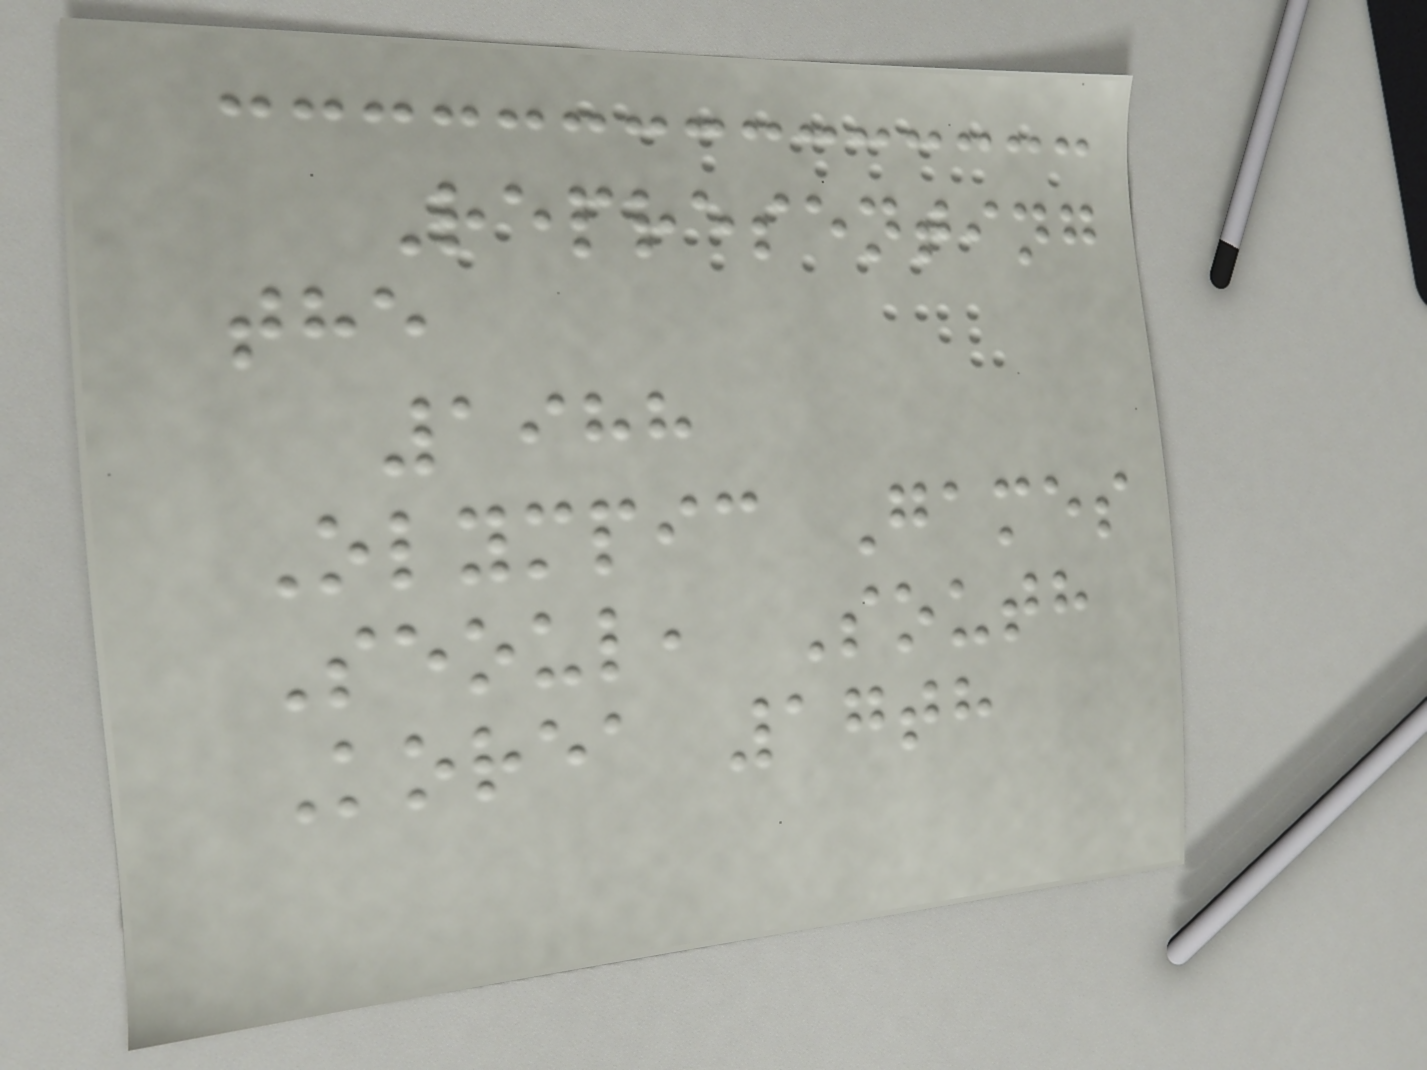Representing
the
1988
Olympic Games
Seoul, South
Korea 17th
